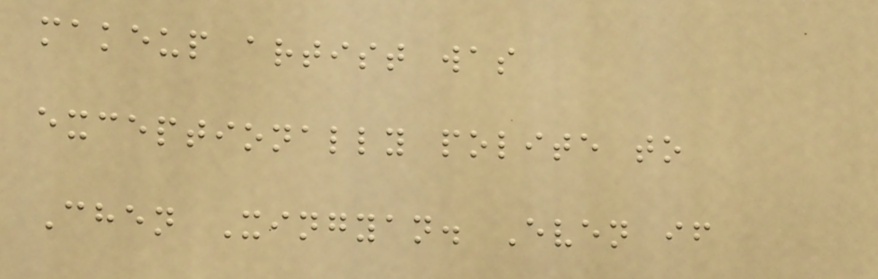makeup artist was
exceptionally polite to
Chen Xingyan. Even if
